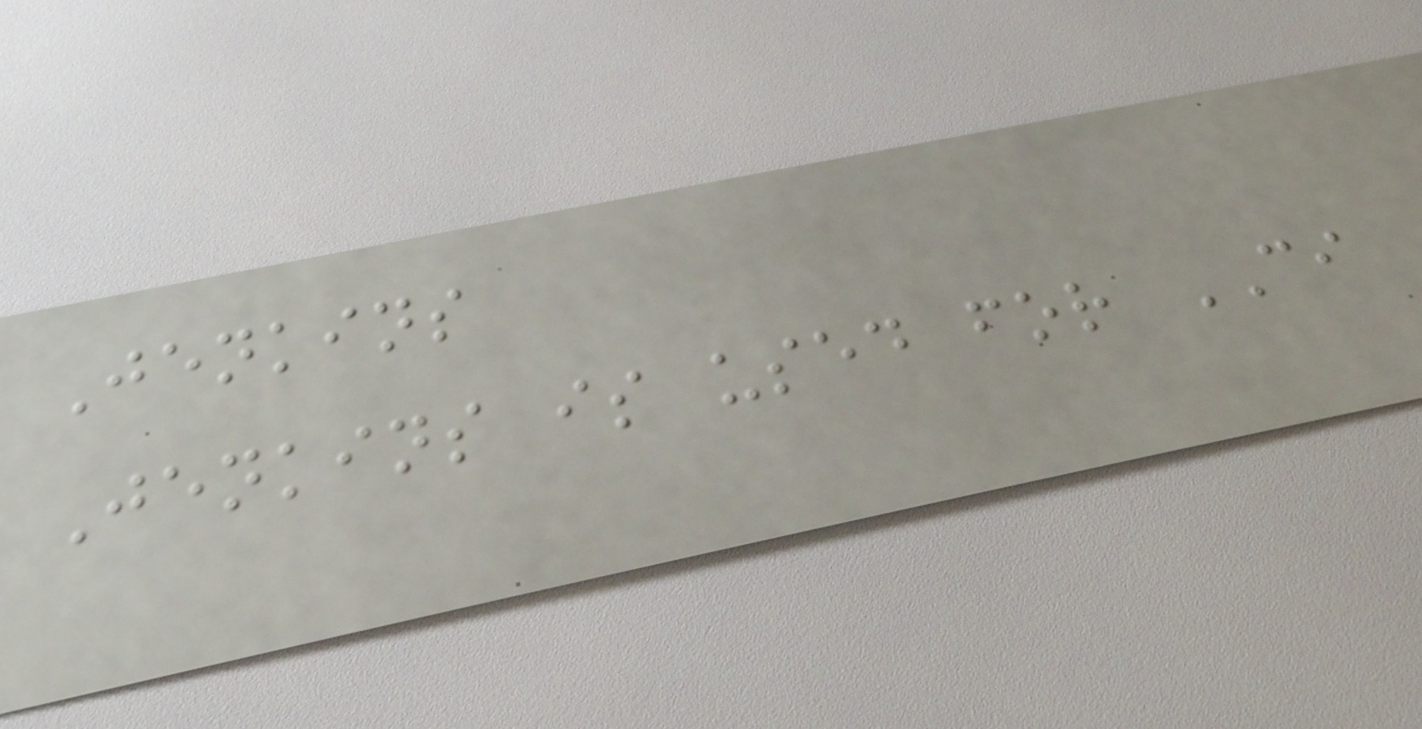Jenkins
Jenkins is used for CI
